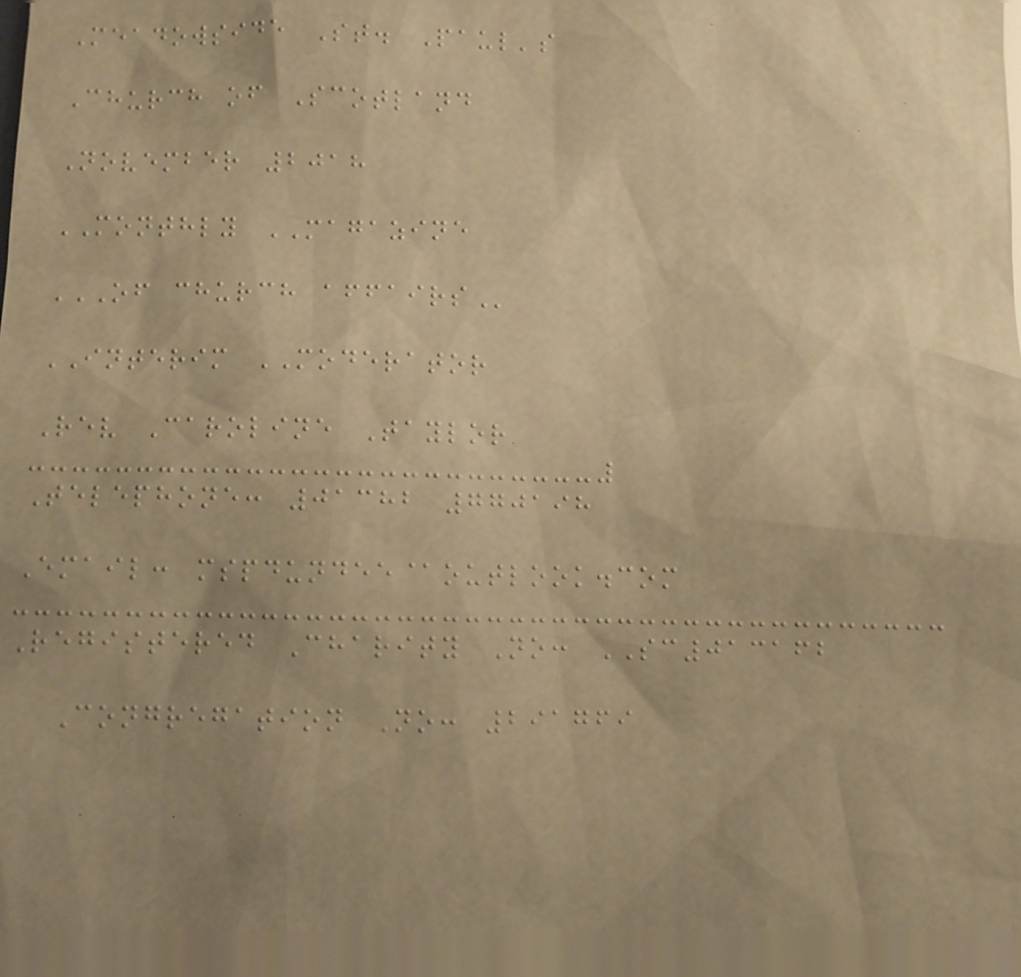Meadowside St. Paul's
Church of Scotland
November 2018
MONTHLY MAGAZINE
OF CHURCH AFFAIRS
INTERIM MODERATOR
Rev Caroline Taylor
Telephone: 01382 770198
Email: mspdundee@outlook.com
Registered Charity No: SC013162
Congregation No: 291769
